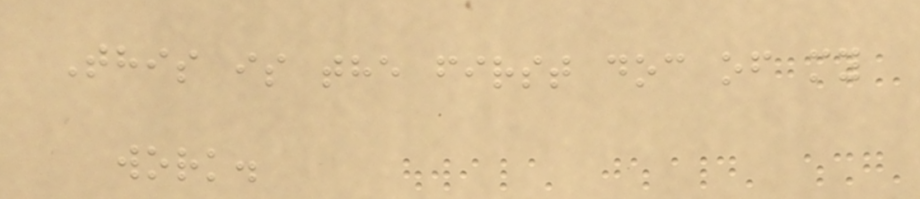This is the first doc of my
work.
